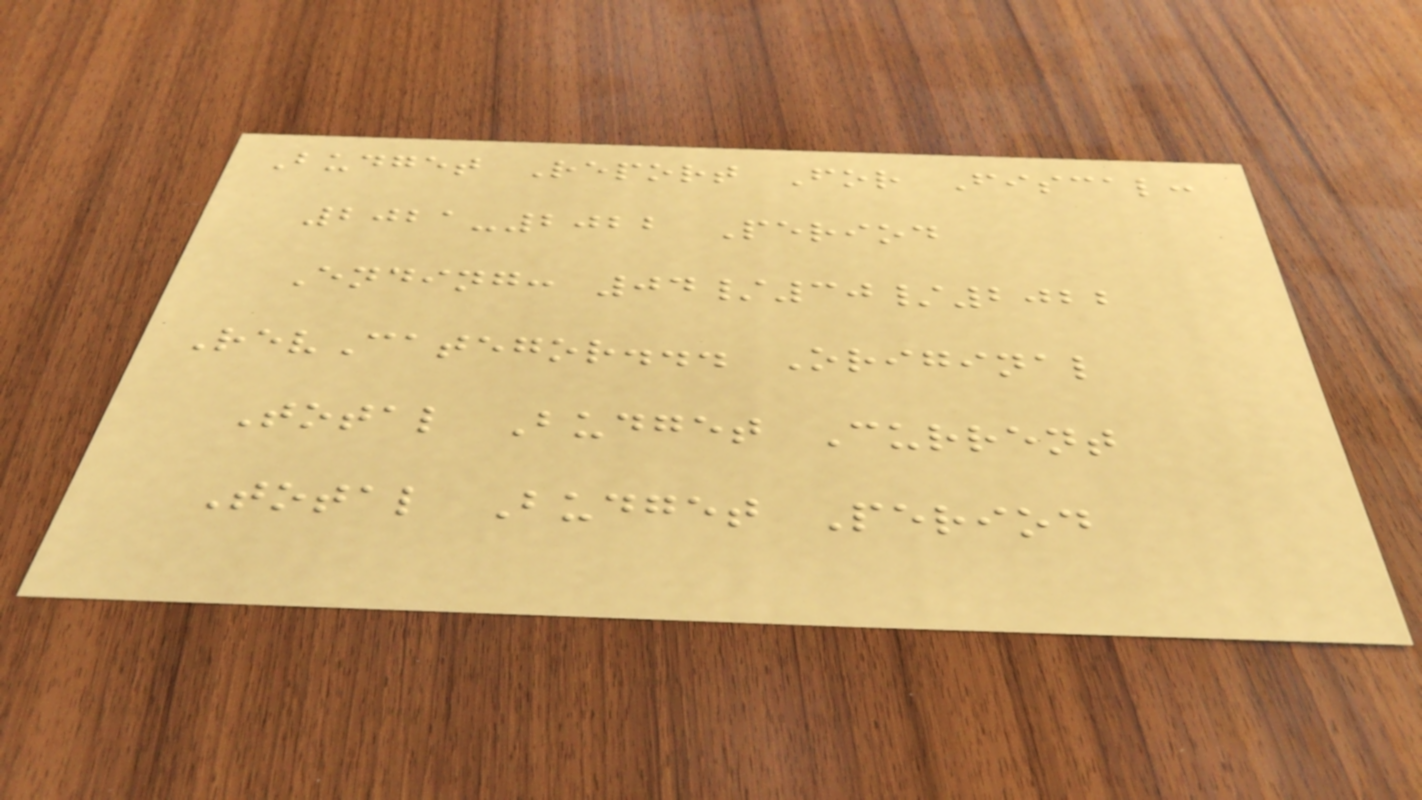Budget Report For Fiscal:
2021-2022 Period
Ending: 04/30/2022
RevCategor... Original
Total Budget Current
Total Budget Period
